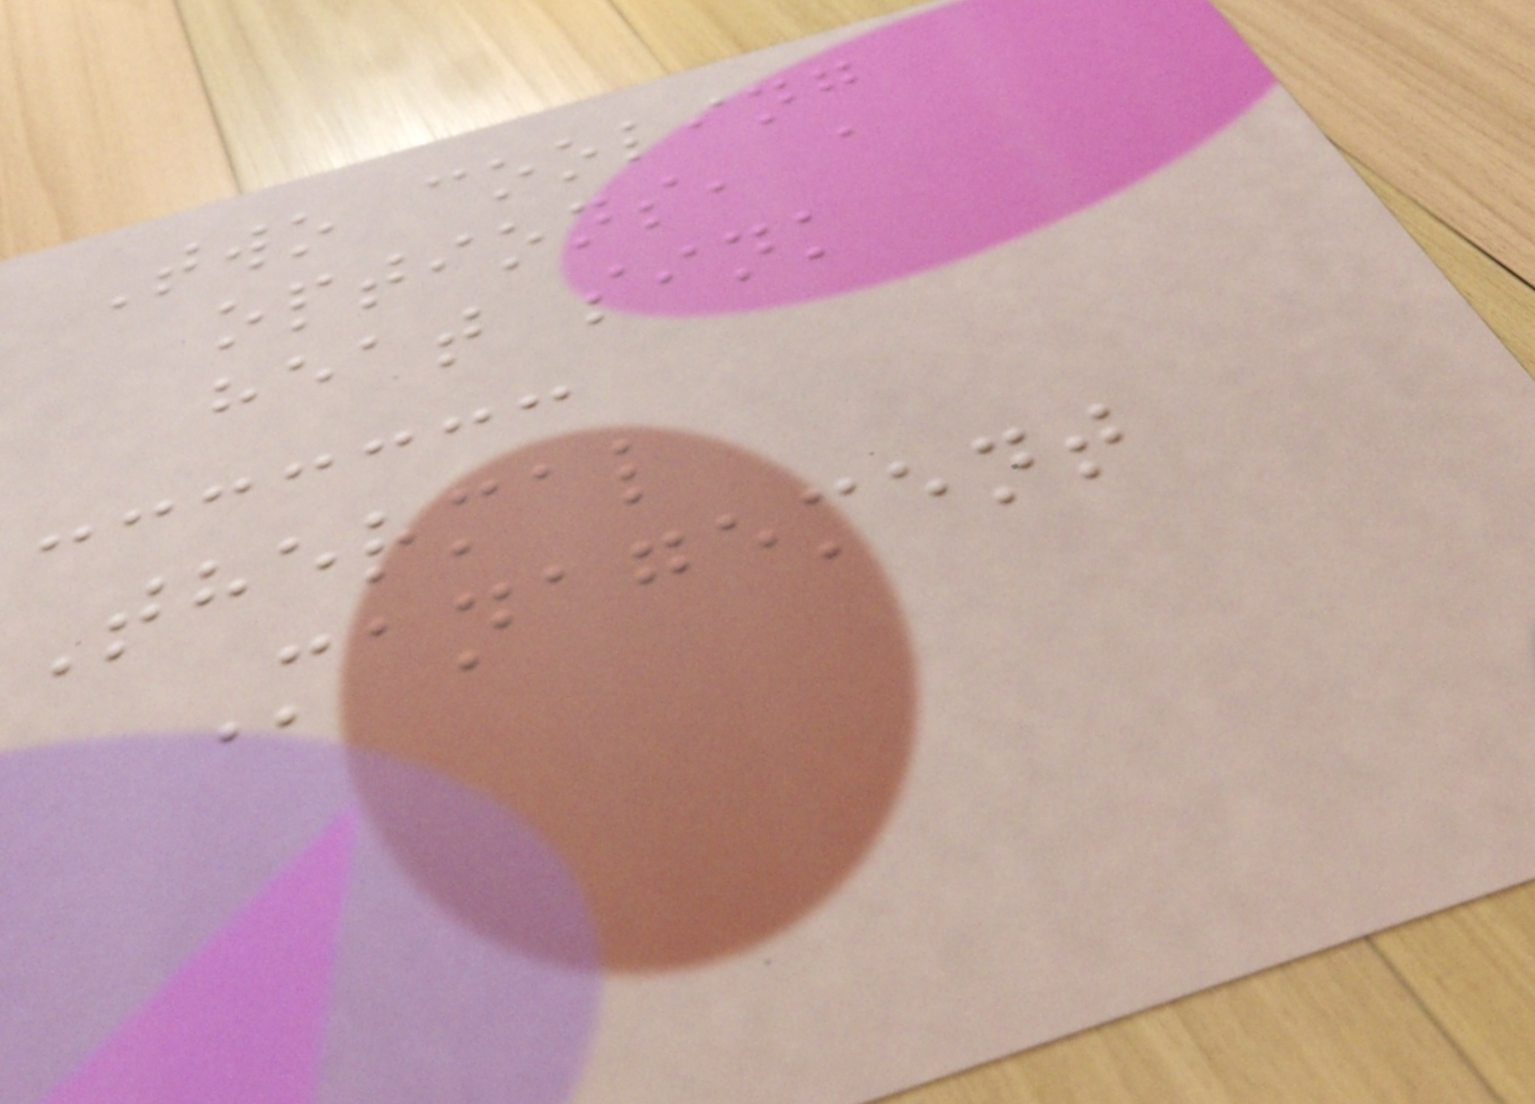Two cooling
options, a
heat sink
Thermal
Management
